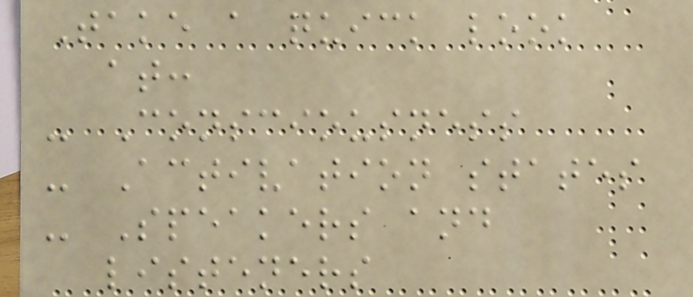Take a quick look
at:
- Consciousness
- Activation states
- Speakers and
listeners
